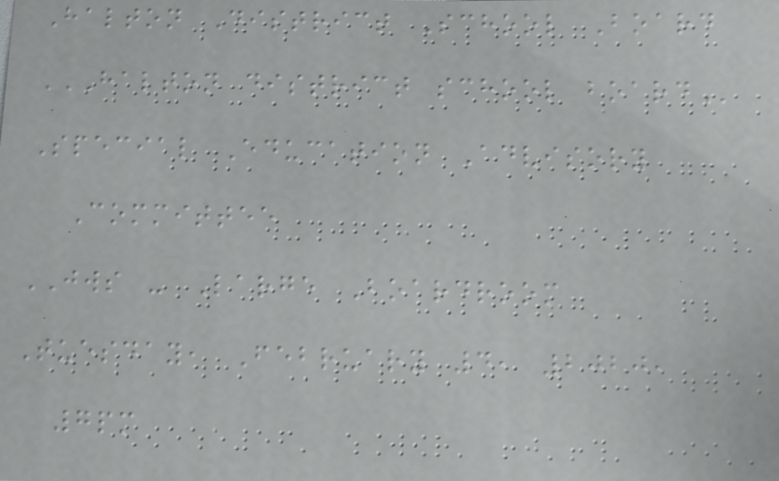Halton District School Board
HALTON DISTRICT SCHOOL BOARD
Special Education Advisory
Committee
JWS - Large Boardroom
Tuesday, February 4, 2020,
7pm
